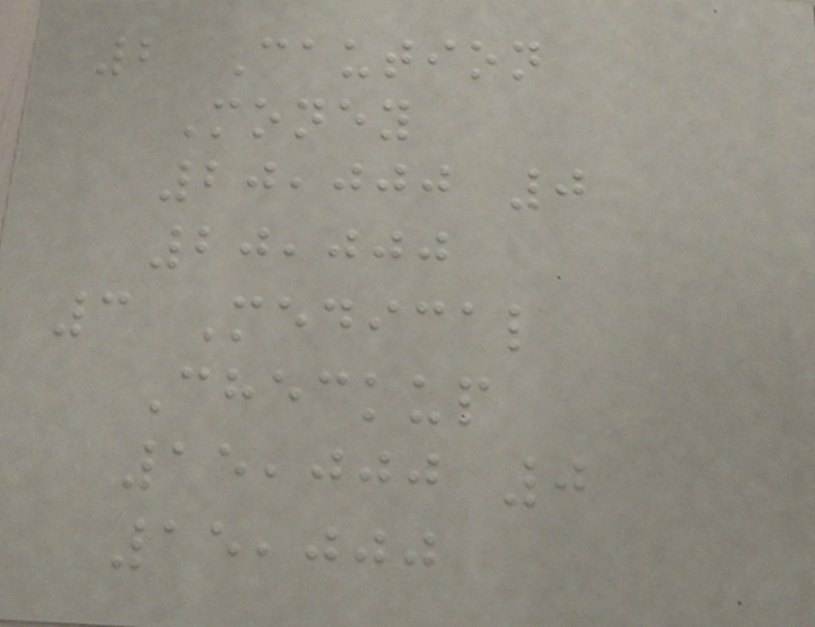2 Caution
Money
20,000 0
20,000
3 Medical
Checkup
15,000 0
15,000
